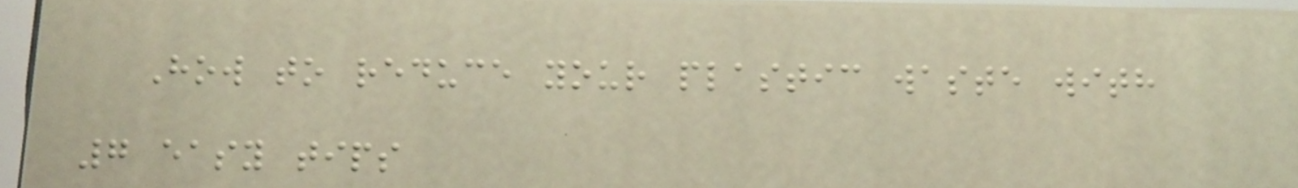How to reduce your plastic waste with
7 easy tips
